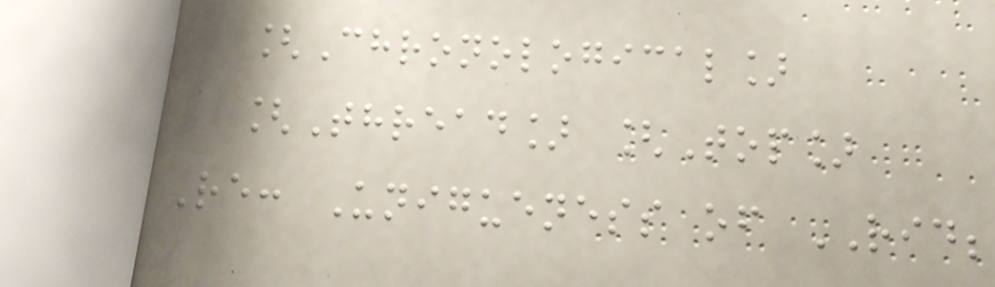[Chronological]
[Thread] [Top]
Re: Unigueness of RID;
